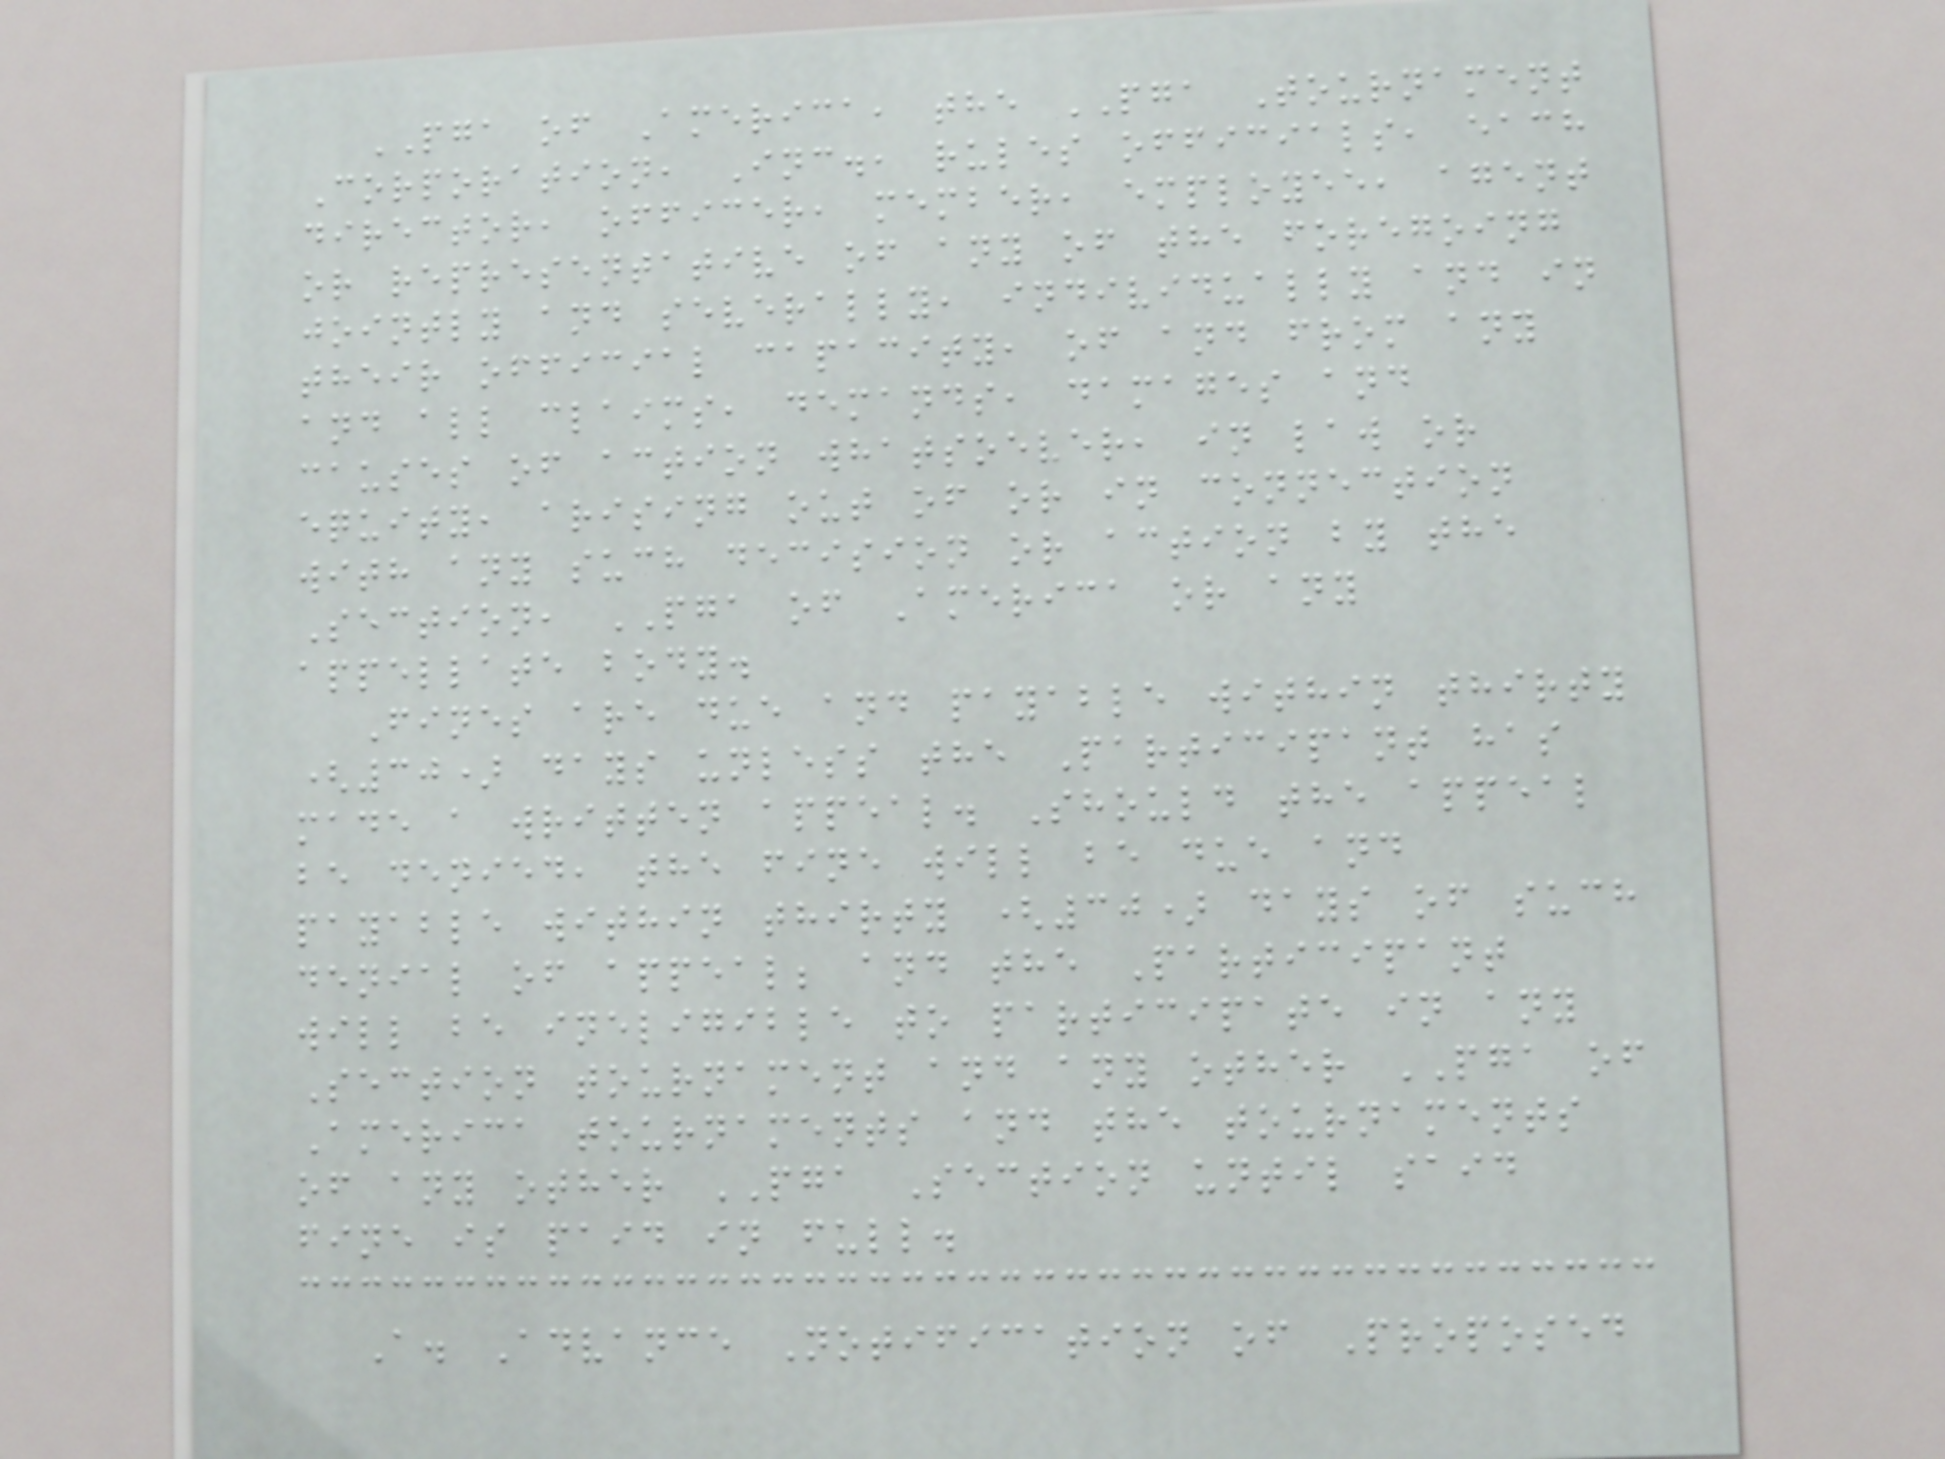PGA of America, the PGA Tournament
Corporation, Inc., rules officials, each
director, officer, member, employee, agent
or representative of any of the foregoing
jointly and severally, individually and in
their official capacity, of and from any
and all claims, demands, damages and
causes of action whatsoever, in law or
equity, arising out of or in connection
with any such decision or action by the
Section, PGA of America or any
appellate body.
Fines are due and payable within thirty
(30) days unless the Participant has
made a written appeal. Should the appeal
be denied, the fine will be due and
payable within thirty (30) days of such
denial of appeal; and the Participant
will be ineligible to participate in any
Section tournament and any other PGA of
America tournaments and the tournaments
of any other PGA Section until said
fine is paid in full.
A. Advance Notification of Proposed
